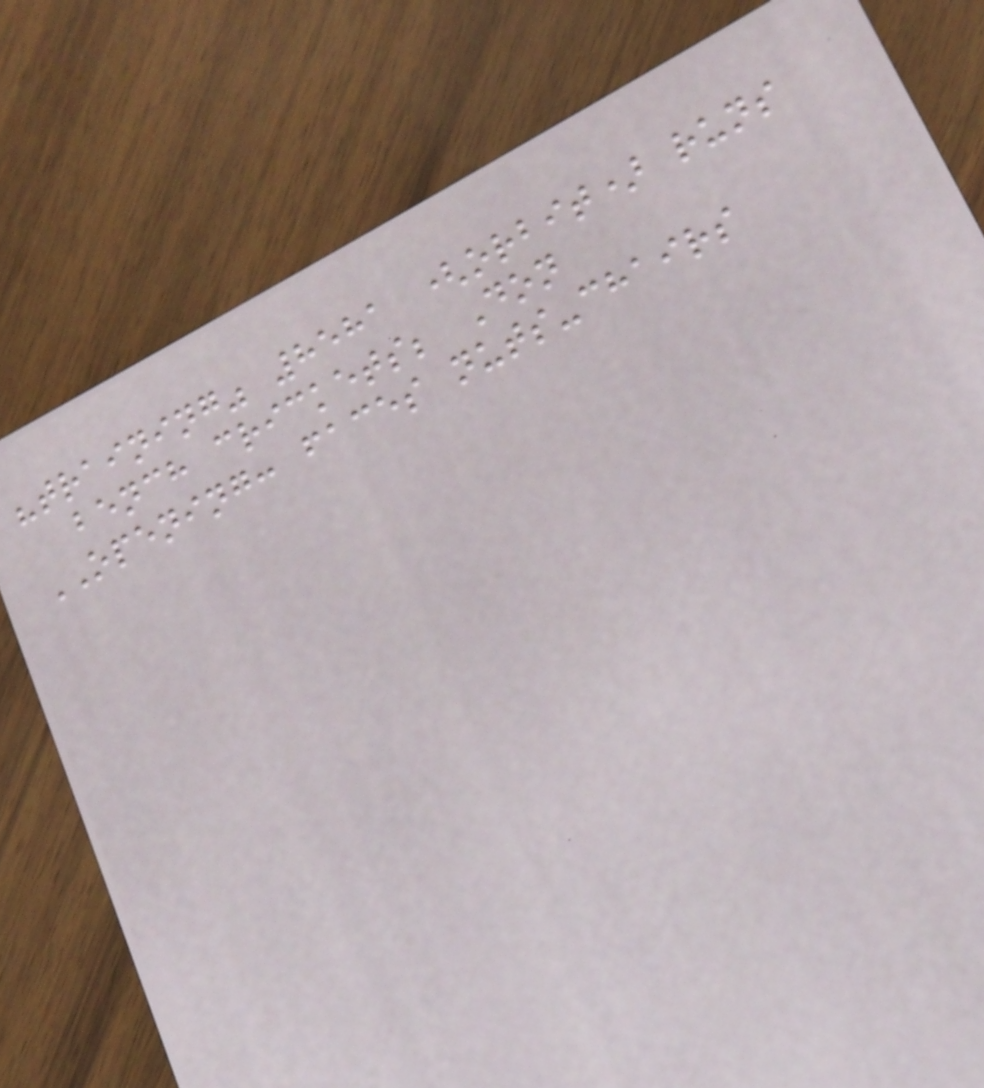"training" 8581 (orbit) runs
bench crickets; Don
OPENING: faces nuts-chairs
